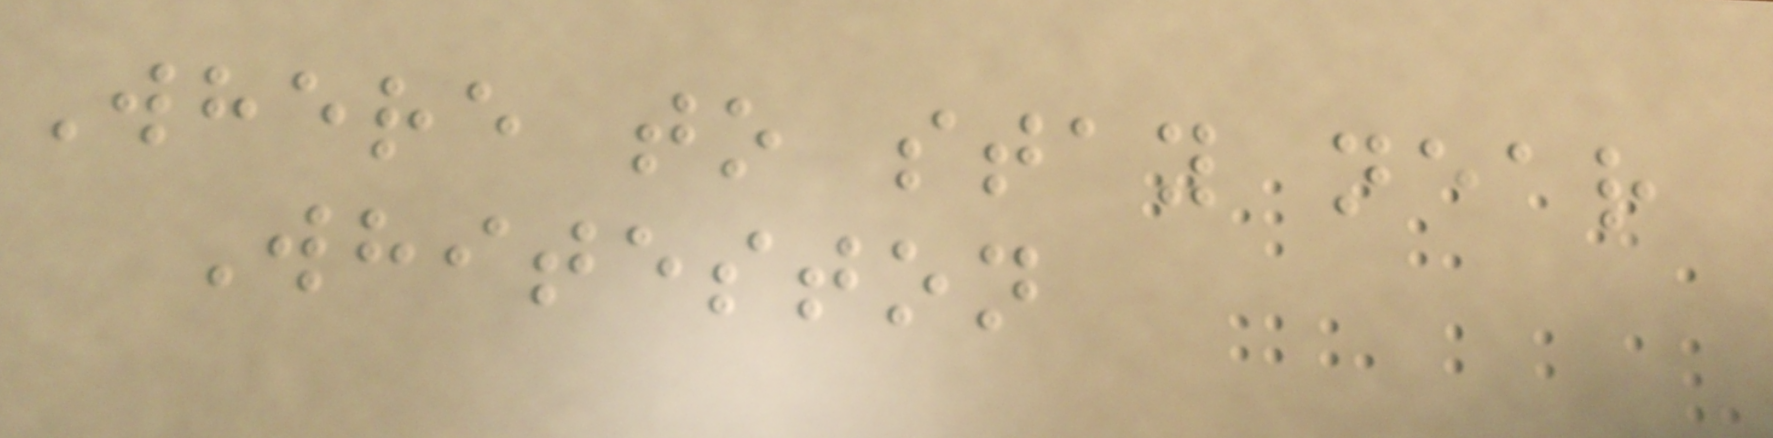Where to stay near
Whiteston
